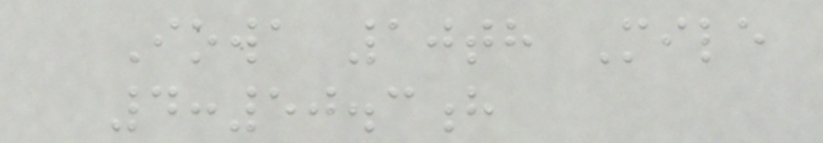Iowa 10th Mile
4:50.3h
